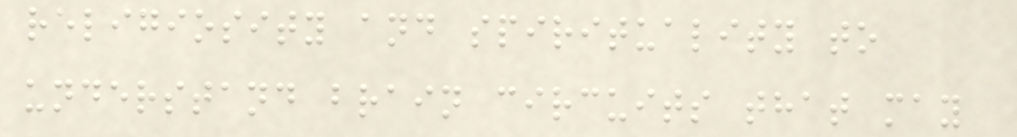religiosity and spirituality to
understand brain circuits that may
